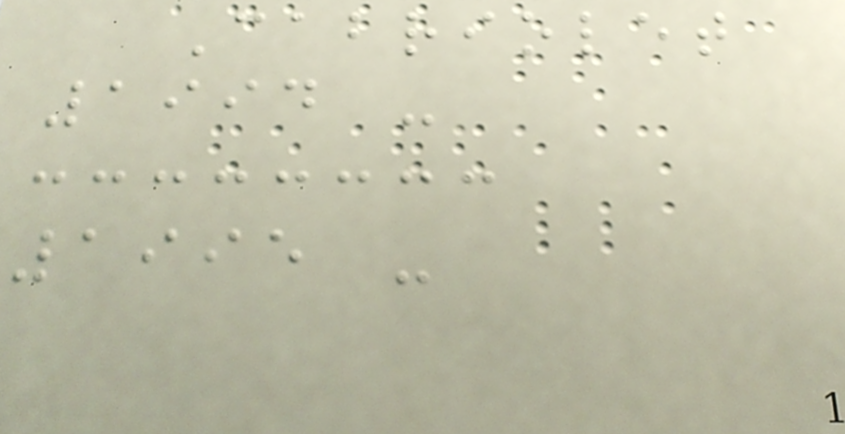Cabriolet
1994 -
1995 -
